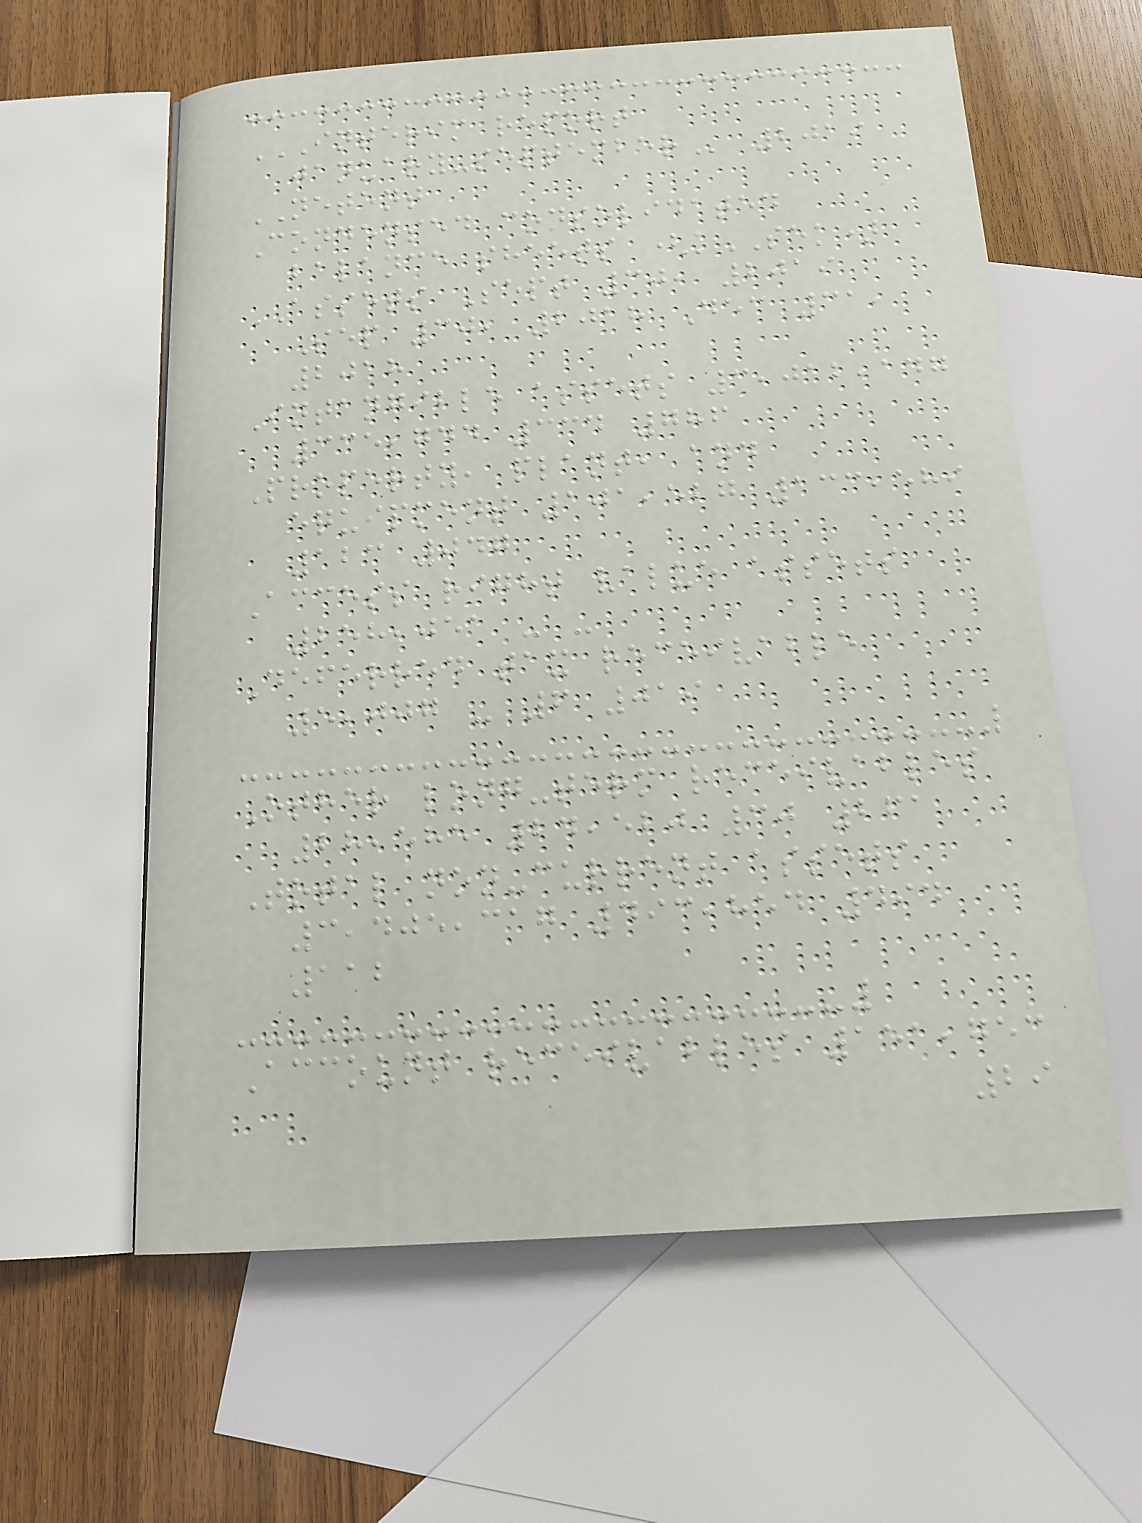INTERIM REPORT
JANUARY-SEPTEMBER 2019
NETENT
Condensed consolidated
balance sheets (kSEK)
ASSETS Sept 30, 2019
Sep 30, 2018 Dec 31,
2018
Intangible assets 3,012,147
335,744 334 786
Property, plant, and
equipment 101,527 133,589
123 047
Access right value assets
258,051 - -
Deferred tax receivable
5,007 - 6 019
Other long-term receivables
28,585 24,520 30 261
Total non-current assets
3,405,317 493,854 494
112
Account receivables 151,753
29
